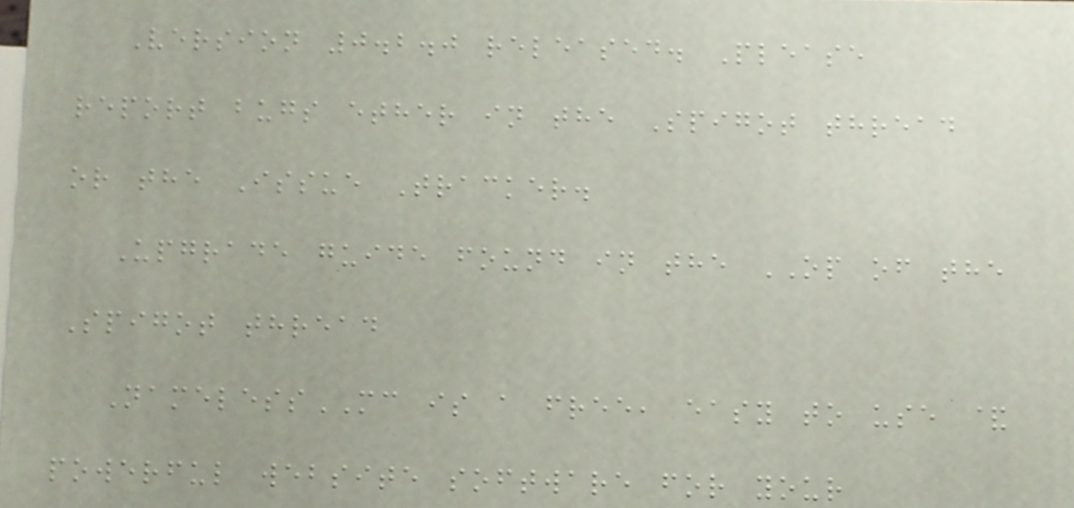Version 0.2.0 released. Please
report bugs ether in the Spigot thread
or the Issue Tracker.
Upgrade guide found in the OP of the
Spigot thread
NamelessMC is a free, easy to use &
powerful website software for your
